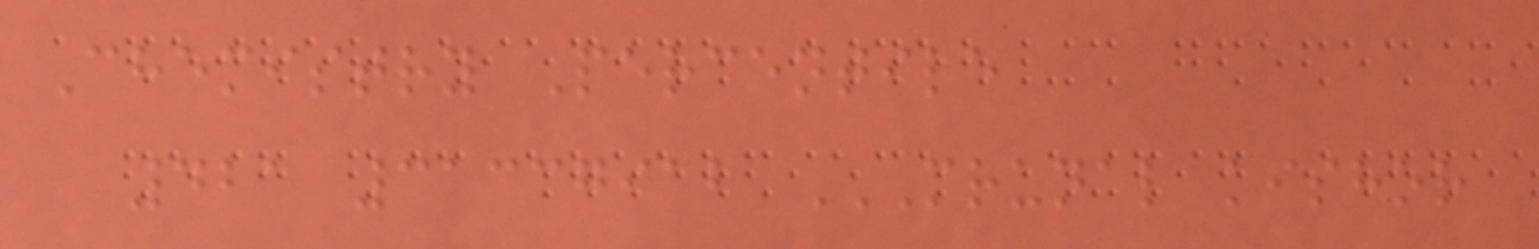Chemistry Percentile
421 31337912 MRUNAL KISHOR
